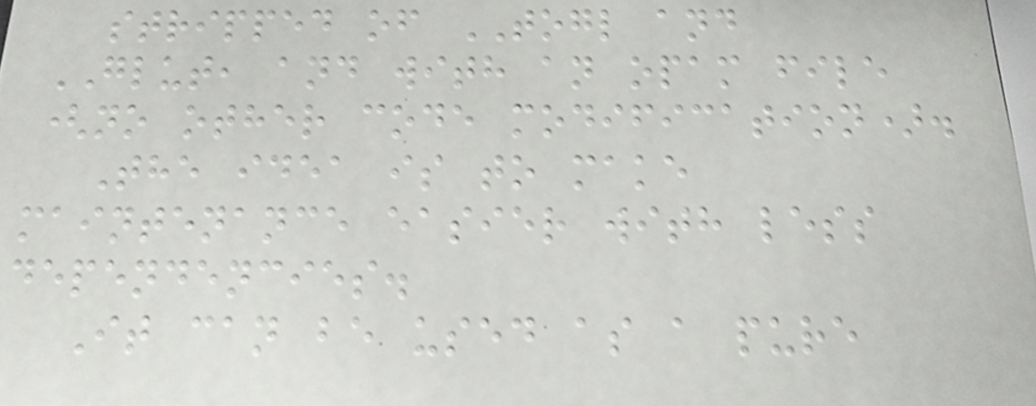stripped of TOGL and
GLUT, and with an opam file
(no other code modification).
The idea is to make
maintenance easier with less
dependencies.
It can be used as a pure
